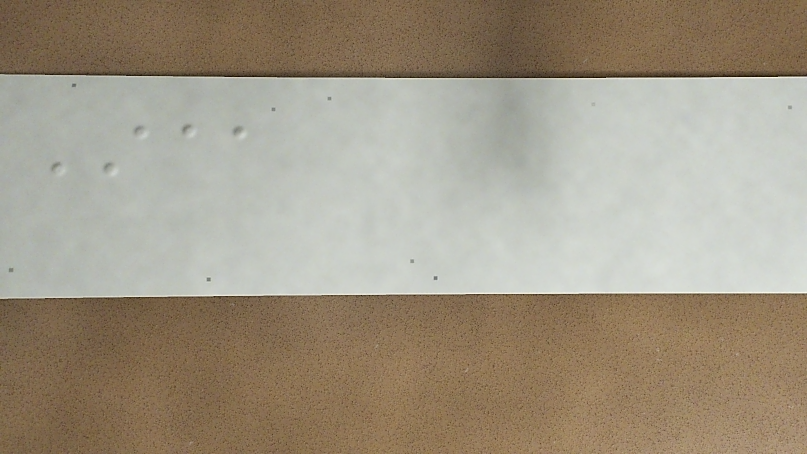AAA
